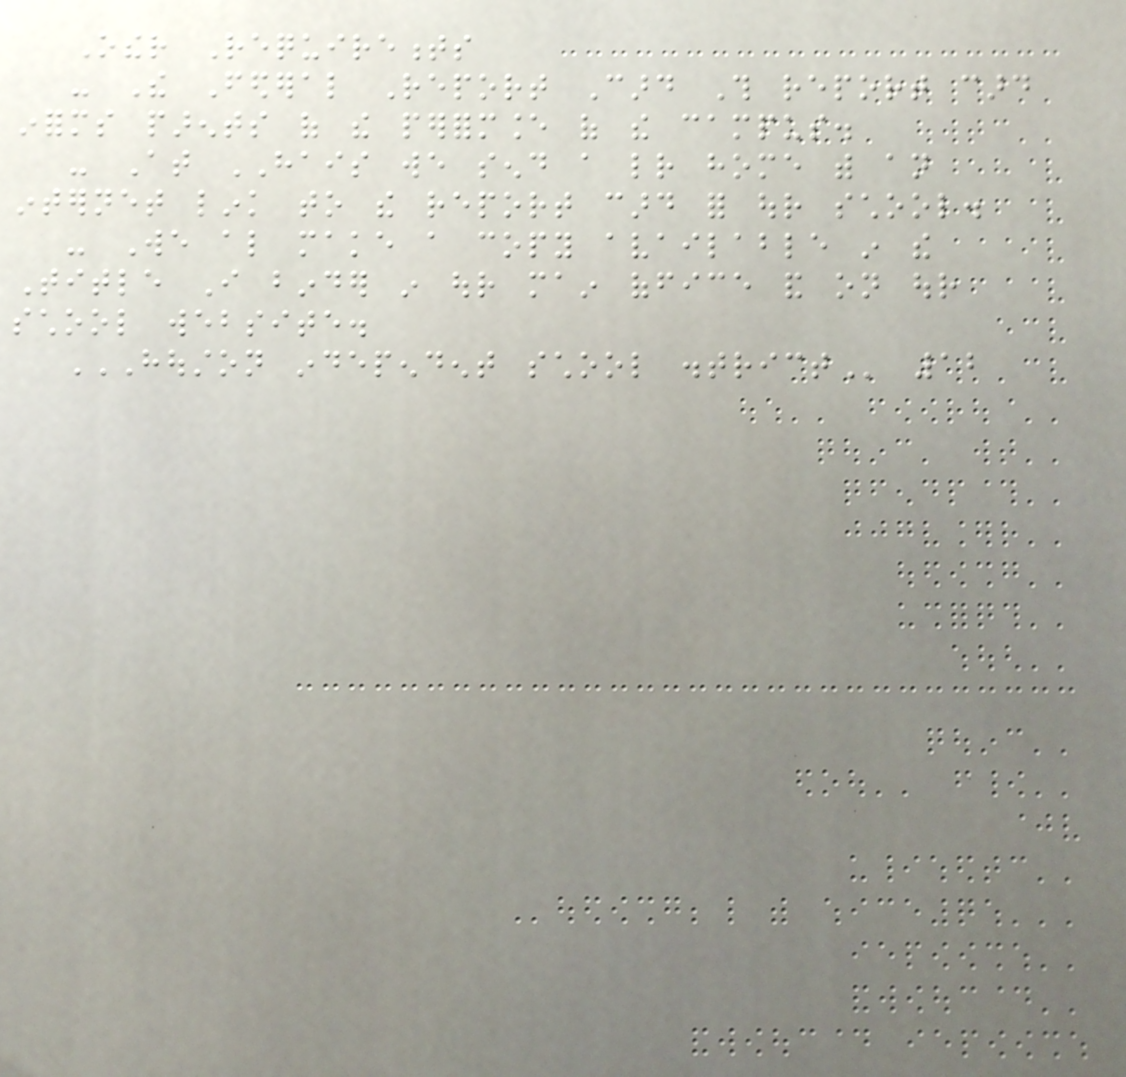Other Requirements
- The Federal Report Card This report card
informs parents of the performance of the campus.
- At HAIS we send a letter home with an
internet link to the report card for our school.
- We also make a copy available in the
Title I binder in our main office and on our
school website.
HOUSTON INDEPENDENT SCHOOL DISTRICT 12
